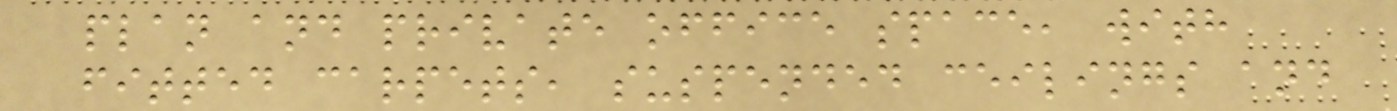plan and private office space, with
fitted carpets, suspended ceilings and
